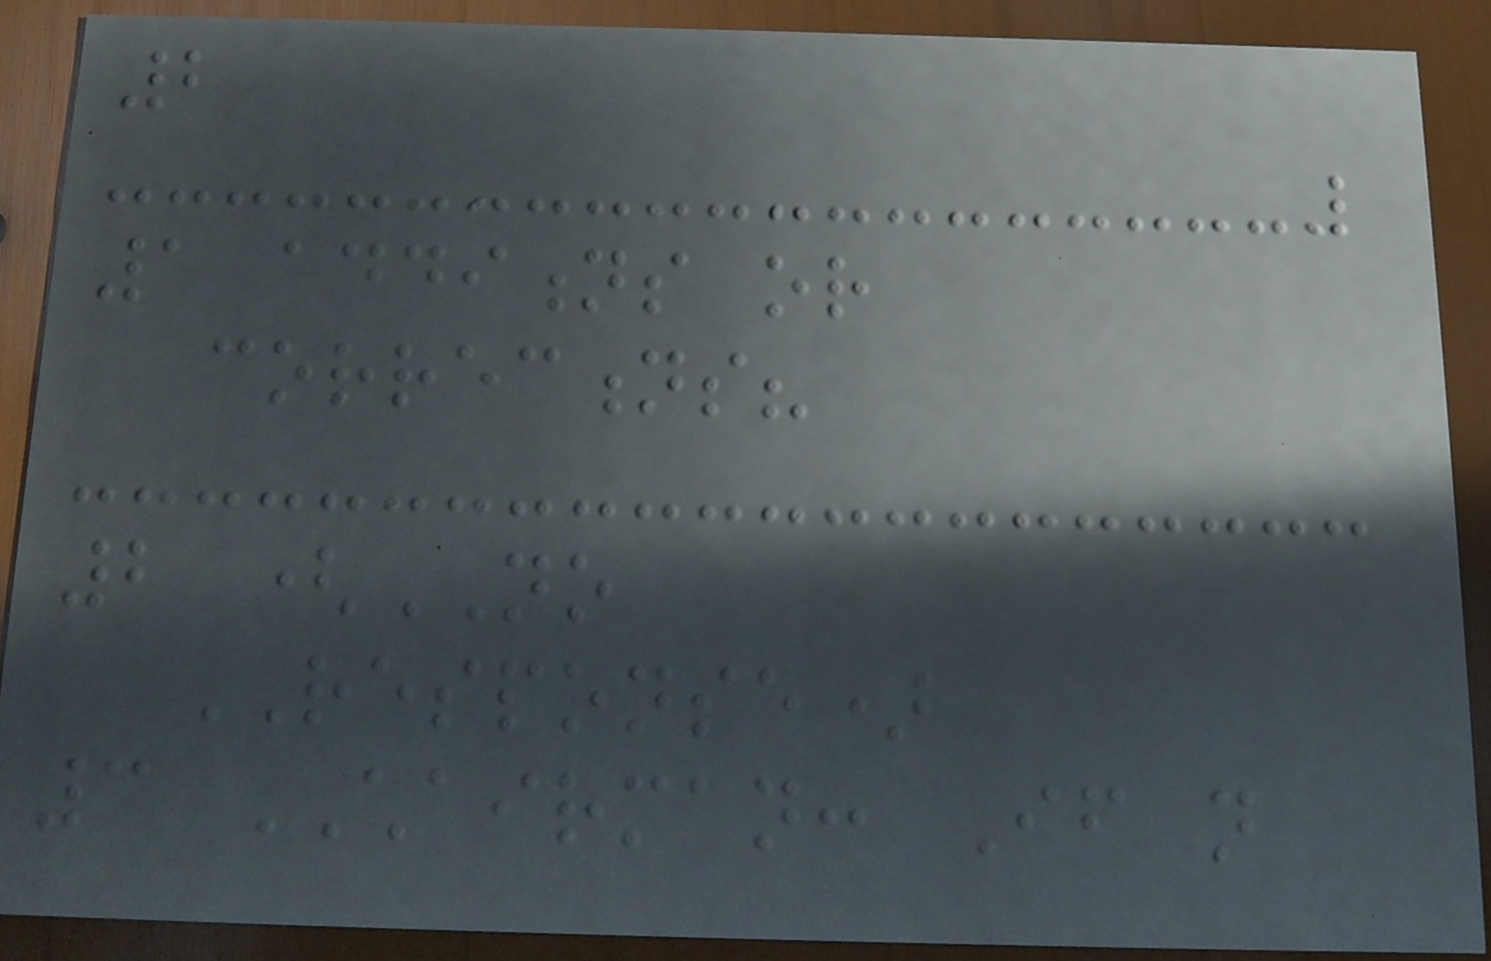2
1 additions or
corrections?
2 (NO
RESPONSE)
3 CHAIRMAN: If not
